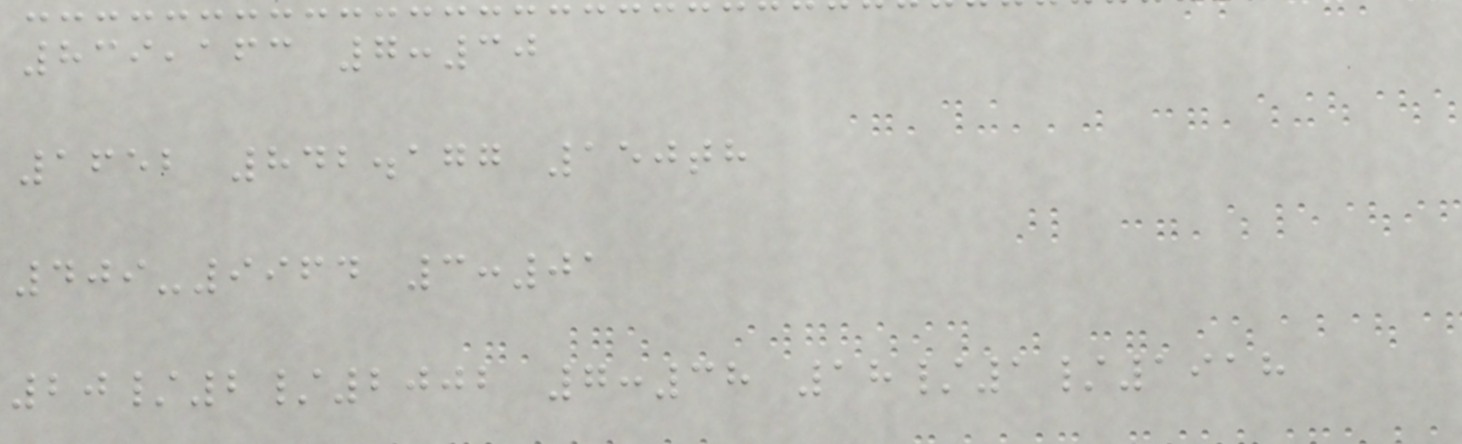839,163 7:30
1652 842.177 150th
409-9964 3:01
20/2/2002 7:38 18/1/1918
